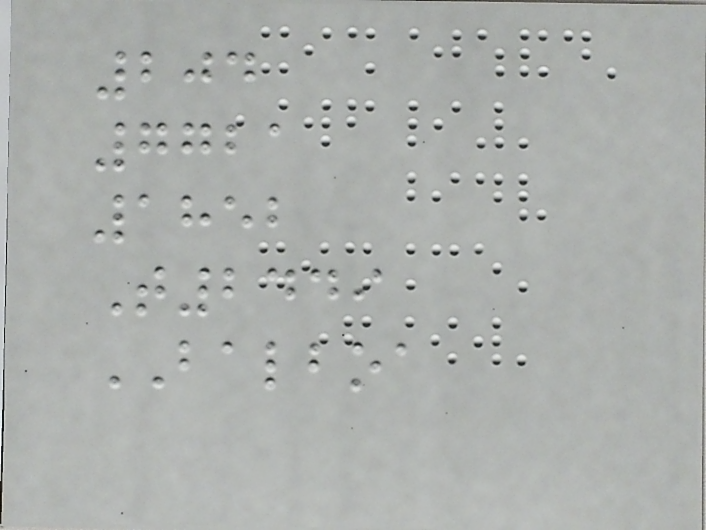204
7721
1852
T2449
BALBOA
